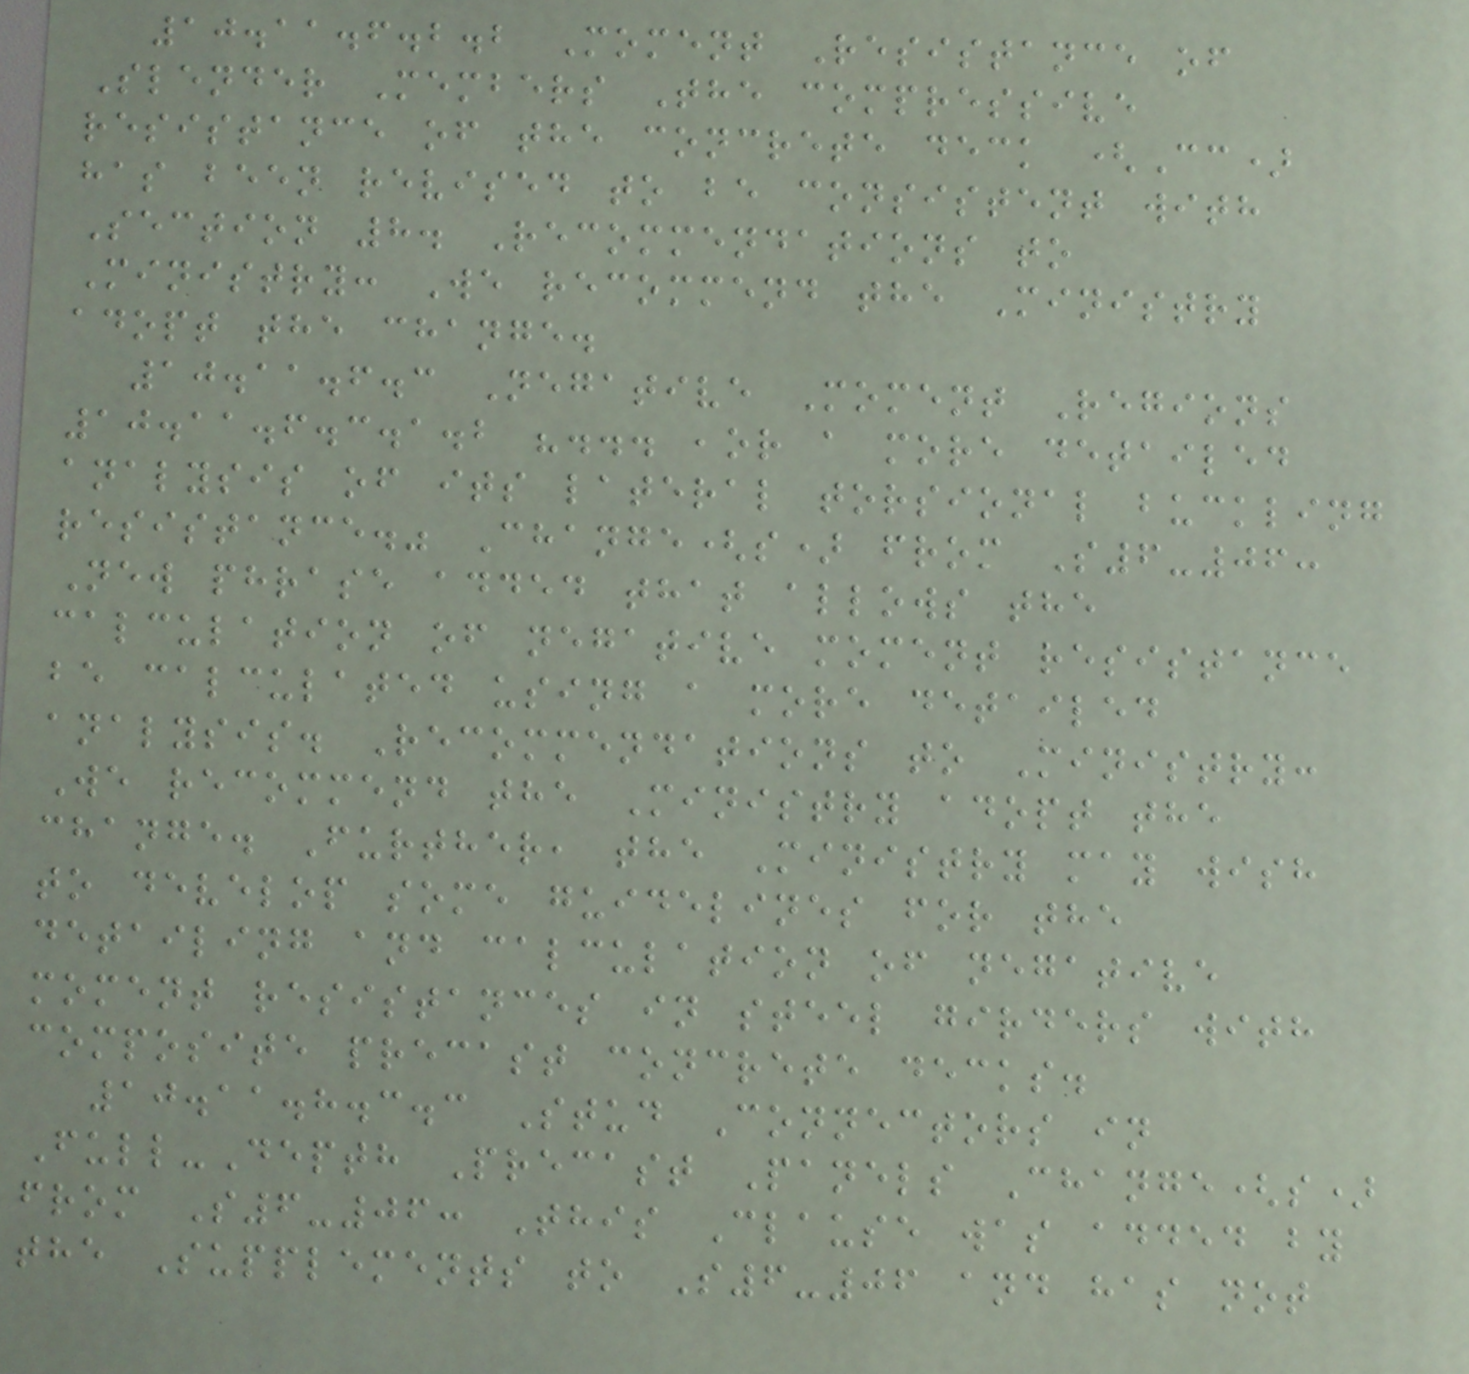10.11.6.2.2 Moment Resistance of
Slender Members The compressive
resistance of the concrete deck (Cc)
has been revised to be consistent with
Section 8. Recommendations to
Ministry: We recommend the Ministry
adopt the change.
10.11.6.3 Negative Moment Regions
10.11.6.3.1.2 "... ,or a more detailed
analysis of its lateral torsional buckling
resistance." Change(s) from S6-06:
New phrase added that allows the
calculation of negative moment resistance
be calculated using a more detailed
analysis. Recommendations to Ministry:
We recommend the Ministry adopt the
change. Further, the Ministry may wish
to develop some guidelines for the
detailing and calculation of negative
moment resistances in steel girders with
composite precast concrete decks.
10.11.8.3.3 Stud Connectors in
Full-Depth Precast Panels Change(s)
from S6-06: This Clause was added by
the Supplements to S6-06 and has not
